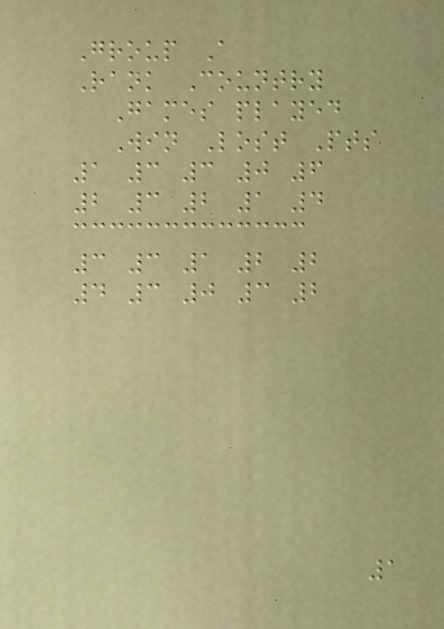Group A
Rank Country
Games played
Win Lost Pts
1 3 3 0 6
2 3 2 1 4
3 3 1 2 2
4 3 0 3 2
1
